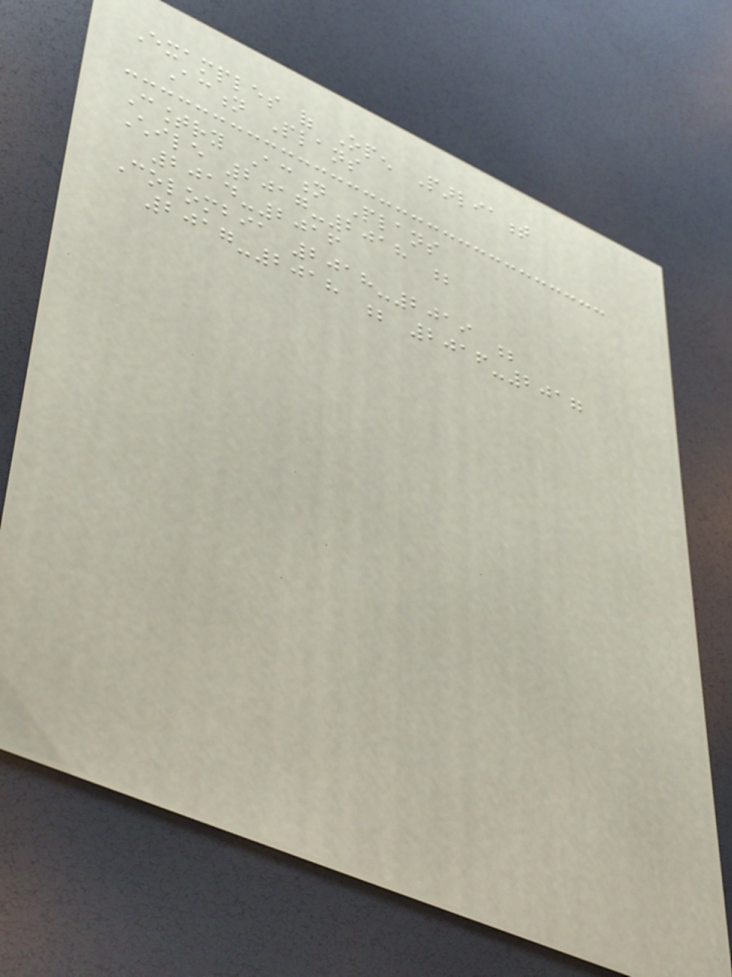Examples of Open Parliament
Action Plans
Country Action Plans
Chile 2017-2018 ;
2014-2016
Colombia 2018-2019 ;
2017-2018 ; 2016-2017
